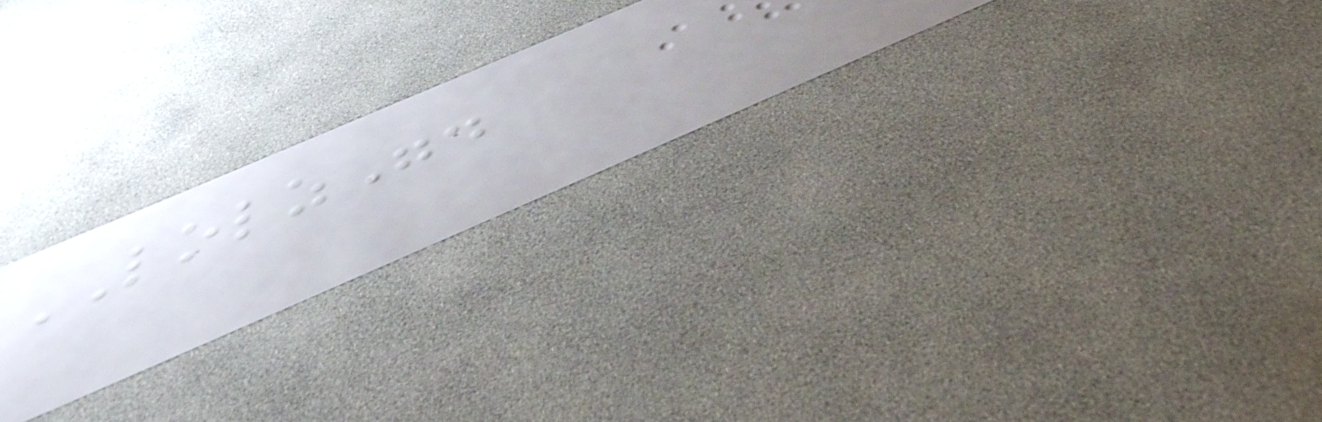LOLZ".
